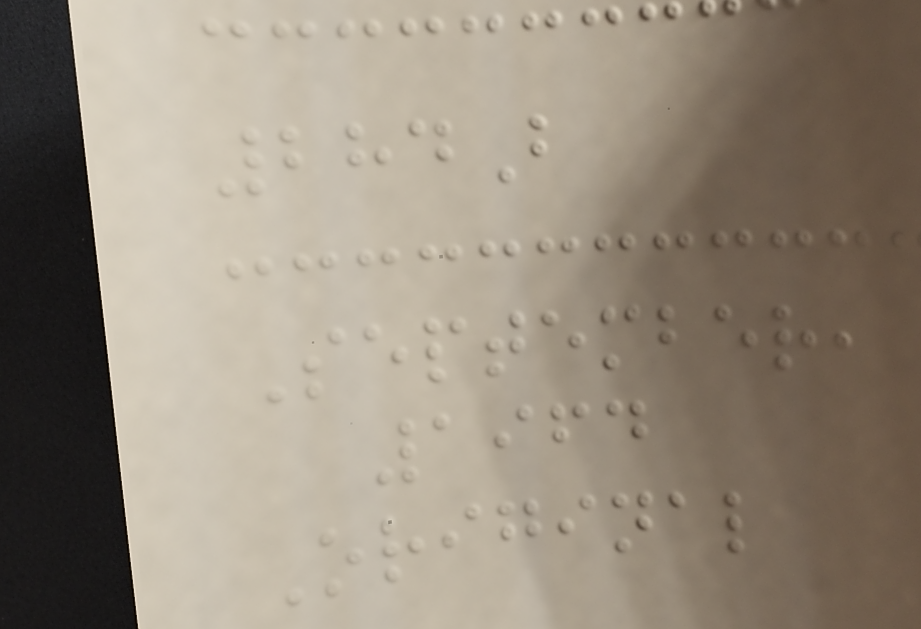284B
September,
1964
Original
